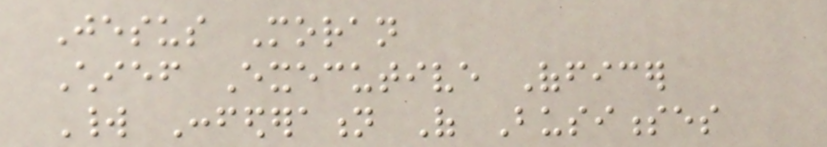Jesus Moran
Chief Executive Officer
World Confederation Of Businesses
